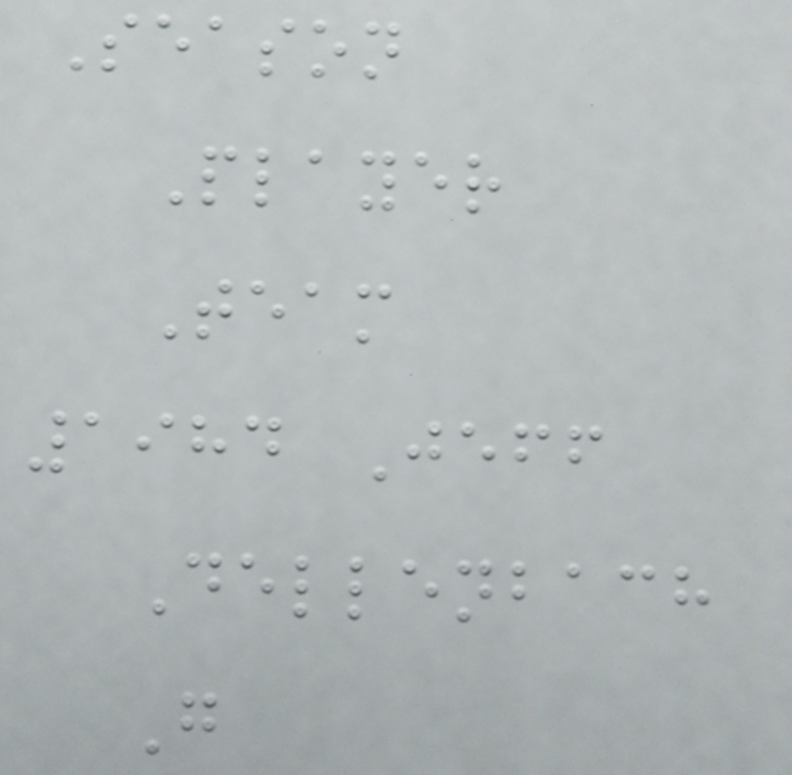Season
Player
Team
1984 Jeff
Dellenbach
G
